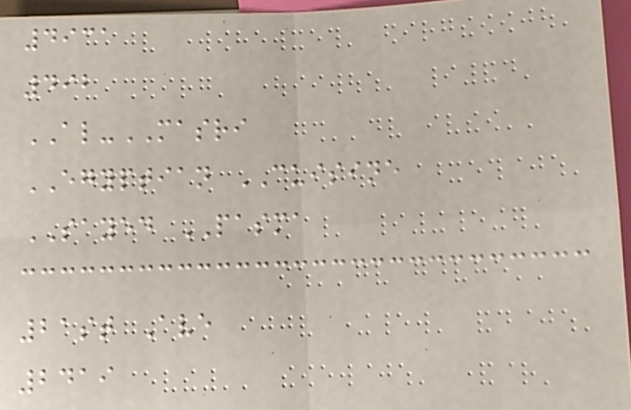4931
492
AL-MASRI
EGYPTIAN CUISINE
SAYED PASMA
21st Ave
2419
